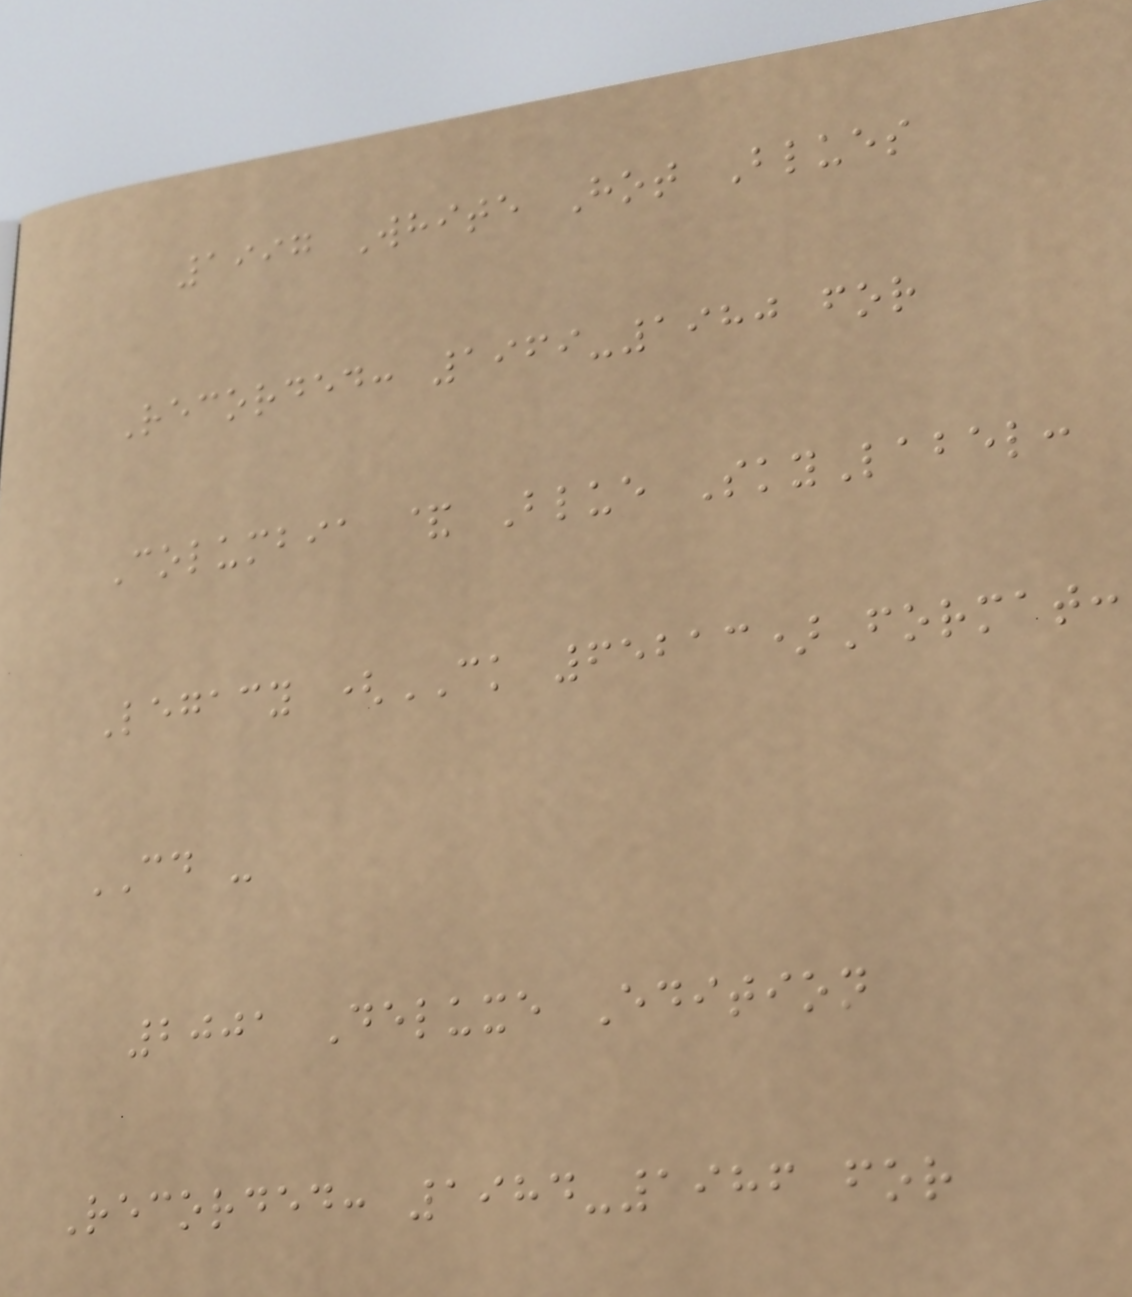1997 White Hot Blues
Recorded: 1969-1980 for
Columbia & Blue SkyLabel:
Legacy (CK 65213)Format:
CD -
2001 Deluxe Edition
Recorded: 1984-1986 for
